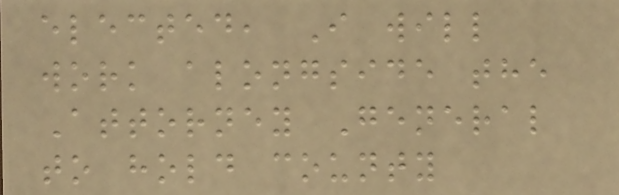elected, I will
work alongside the
Attorney General
to hold county
